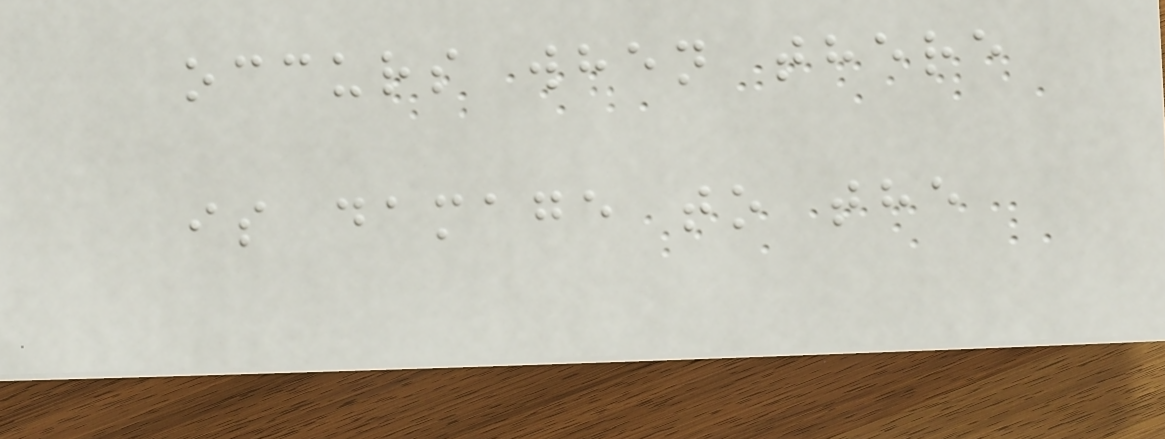occurs when there
is damage to the
